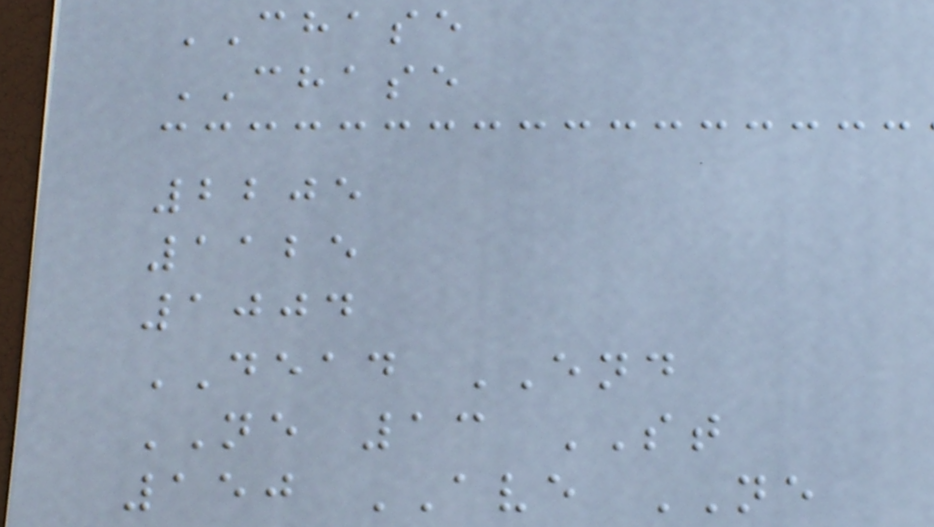CHASE
CHASE
2205
1125
1004
DEAD END
NE 13 ST
150 AVE NE
